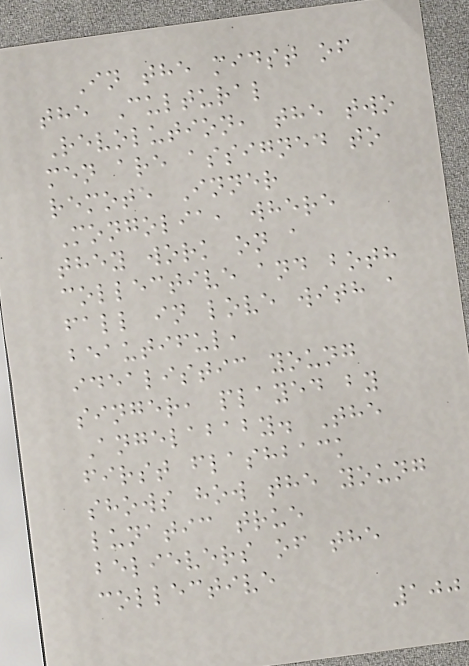In the midst of
the Cultural
Revolution, the two
men are assigned to
remote Inner
Mongolia, where
they work on a
collective and both
fall in love with a
beautiful,
idealistic young
singer, played by
Angelababy. The
first flashback
shows how the young
lunatic true
believers of the
collective
100
